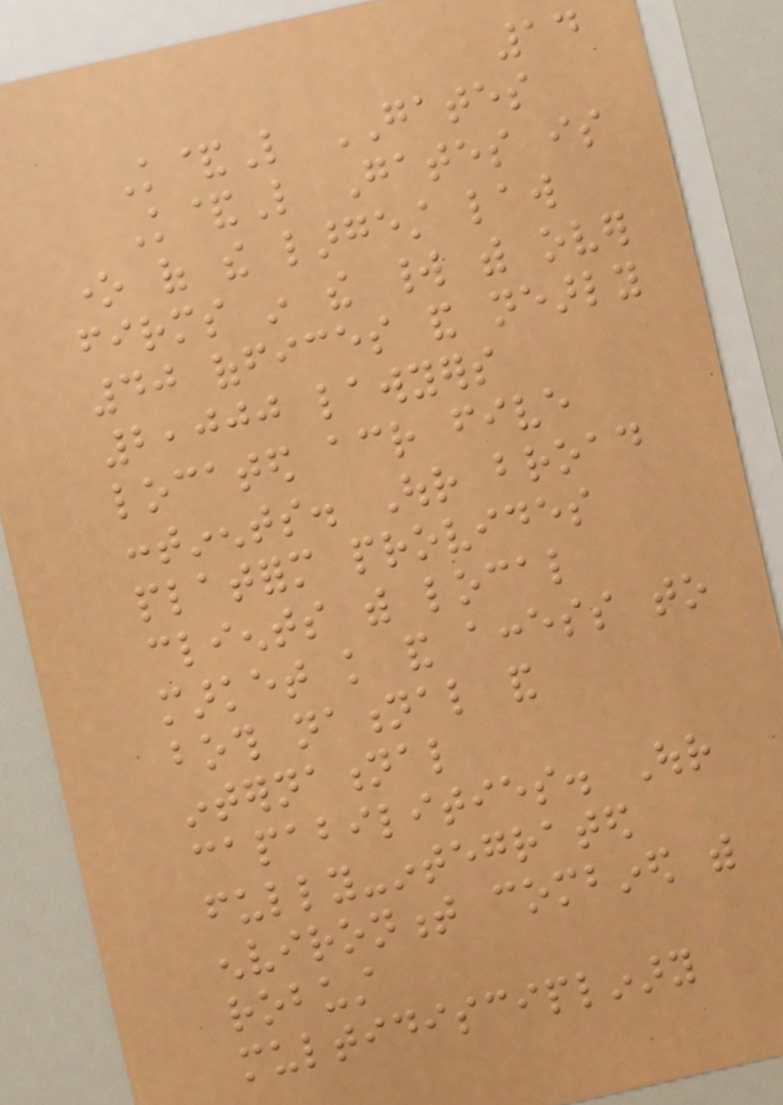14
K&L GATES
K&L Gates is
one of the largest law
firms in the world with over
40 offices and nearly
2,000 lawyers
located across five
continents. Our broad
platform provides
clients with local
market knowledge and access to
both national and
international
capabilities. Our
fully-integrated
environment combined with
robust
multidisciplinary
